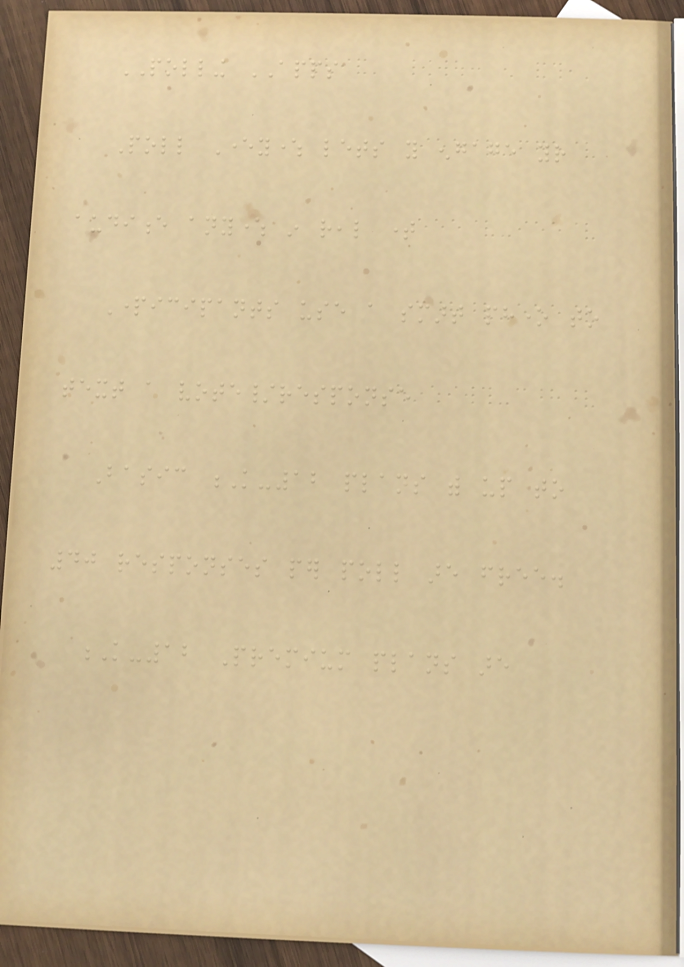POLLING APPS
Poll Everywhere lets you engage your
audience anywhere in real time
Participants use a smart phone to
text a vote/response
Basic K-12 plans with up to
40 responses per poll are free.
K-12 Premium plans are
